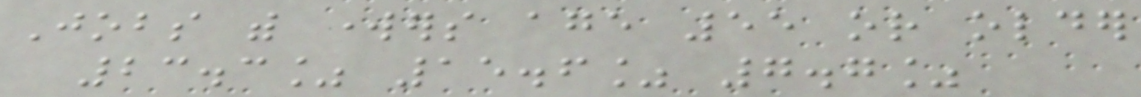Jobs with workers age 55 or older
23.3% 15.6% 7.7%
